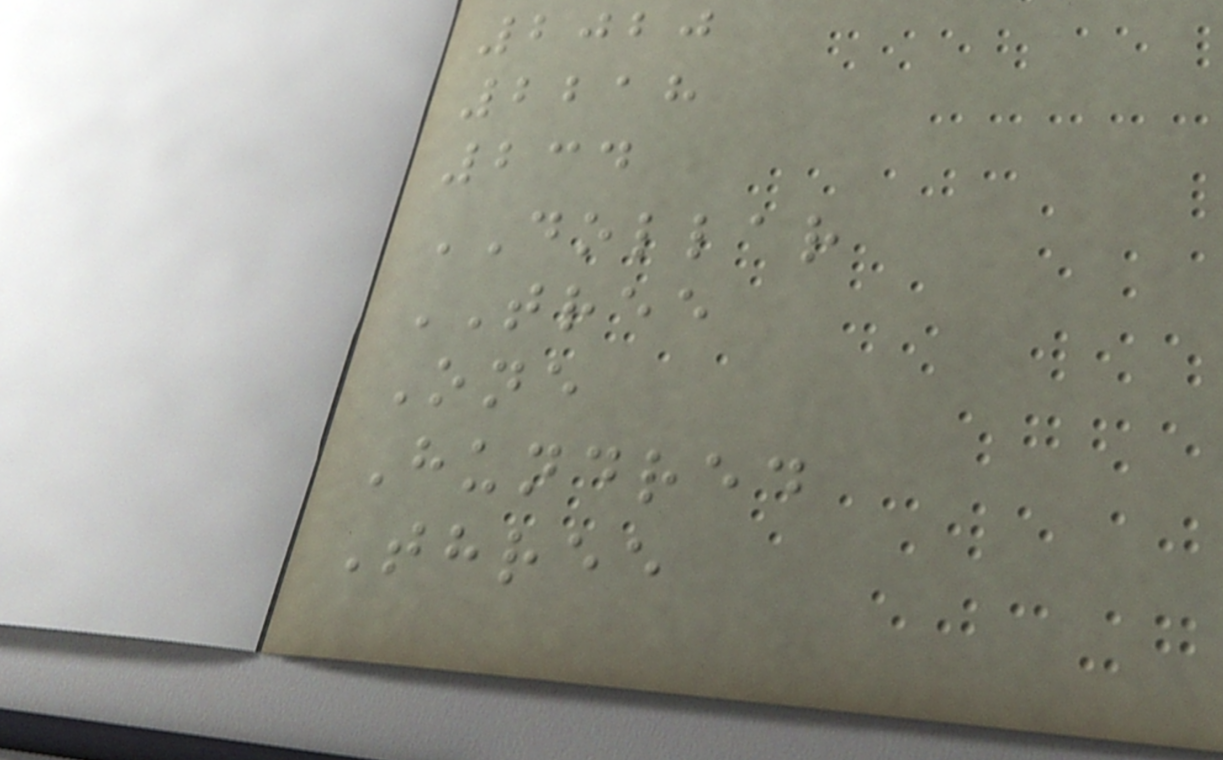2020
2218
234
DOLLAR
TREE
One
Hundred
Three
